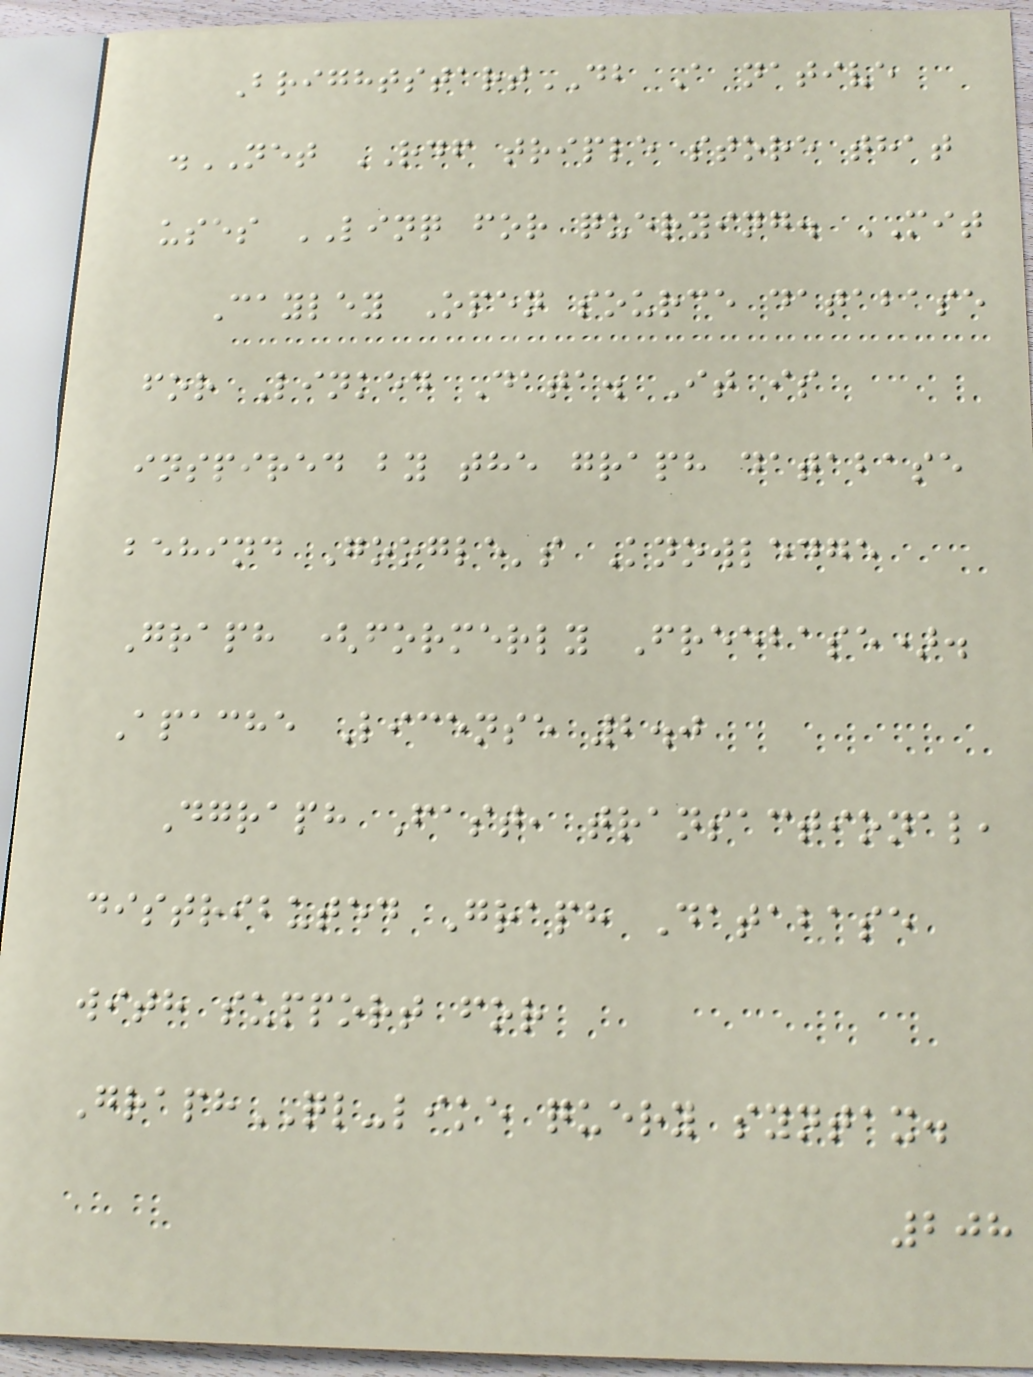BrightstartDB A native
.NET RDF triple store that
uses LINQ for querying. MIT
Cayley Open source database
for Linked Data. It is
inspired by the graph database
behind Google's Knowledge
Graph (formerly Freebase).
Apache License 2.0
Dgraph Fast, transactional,
distributed Graph Database
with support for
GraphQL-like query syntax.
208
